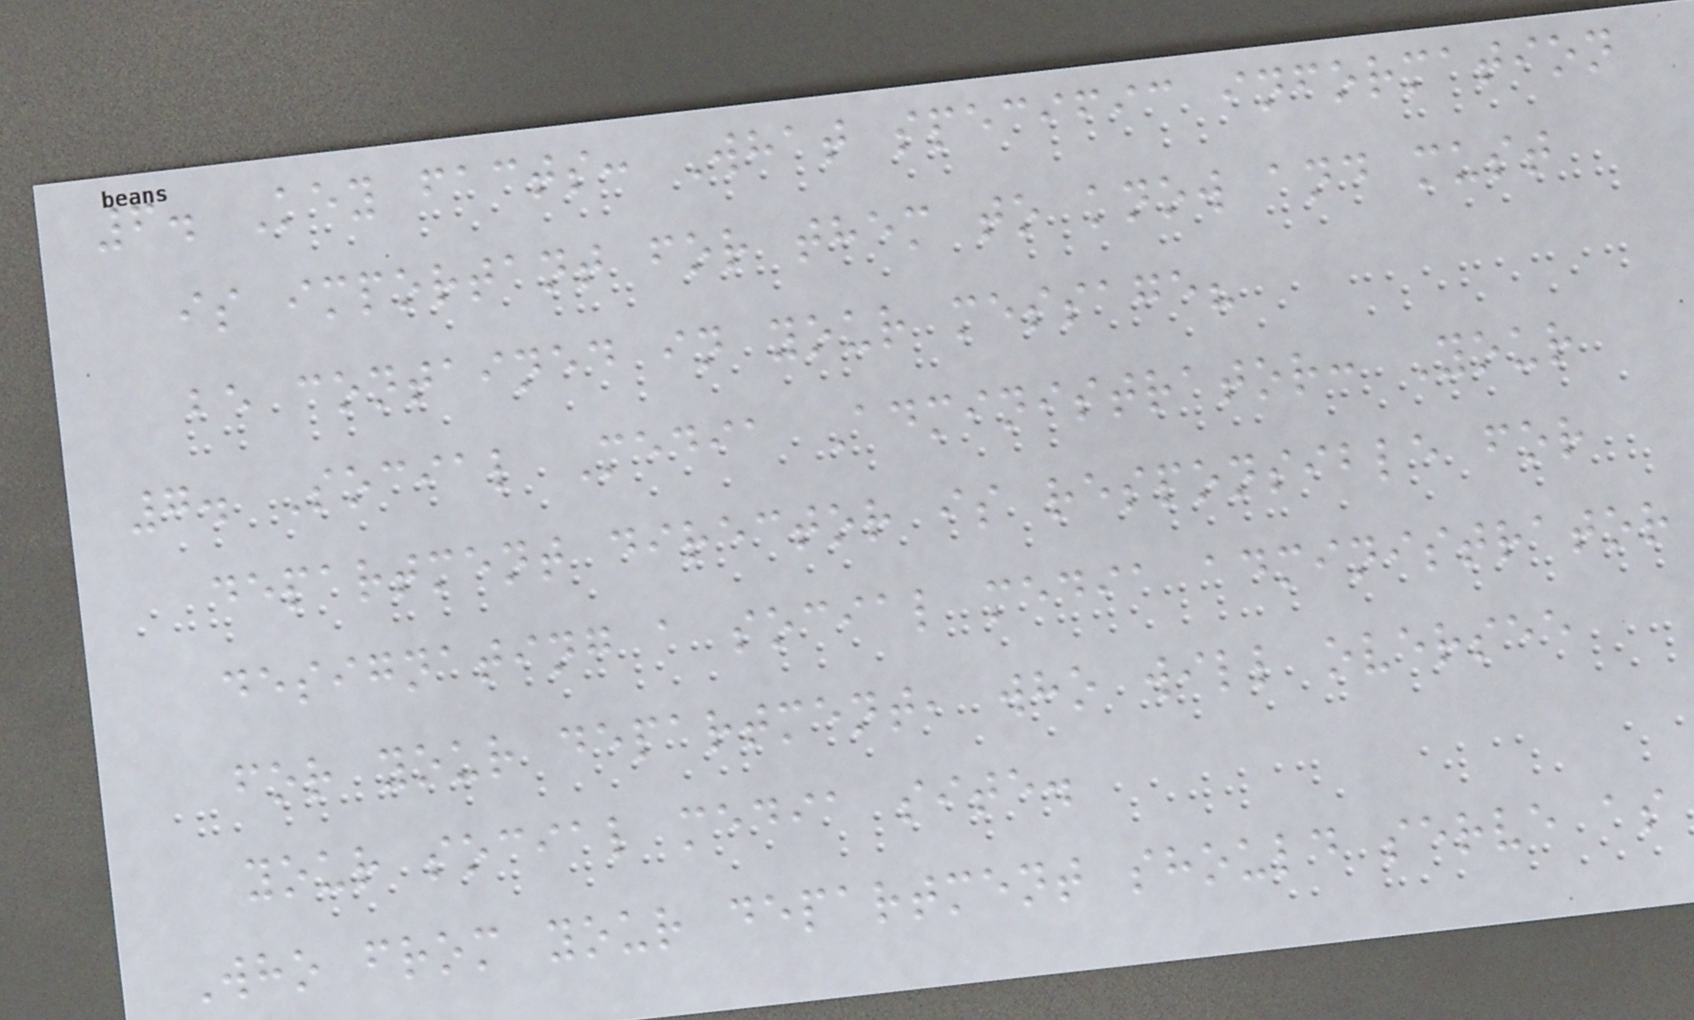6. Key facts: What specific information
is important for them to know and must
be contained in your message?
7. Social Media Administrator: Your
department director is responsible for
designating a social media administrator
for your department, who will oversee
your social media site.
Who from your department should serve as
